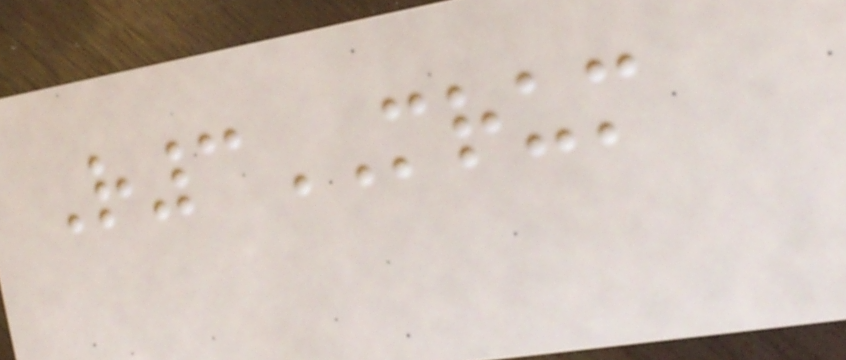R3MRUM
